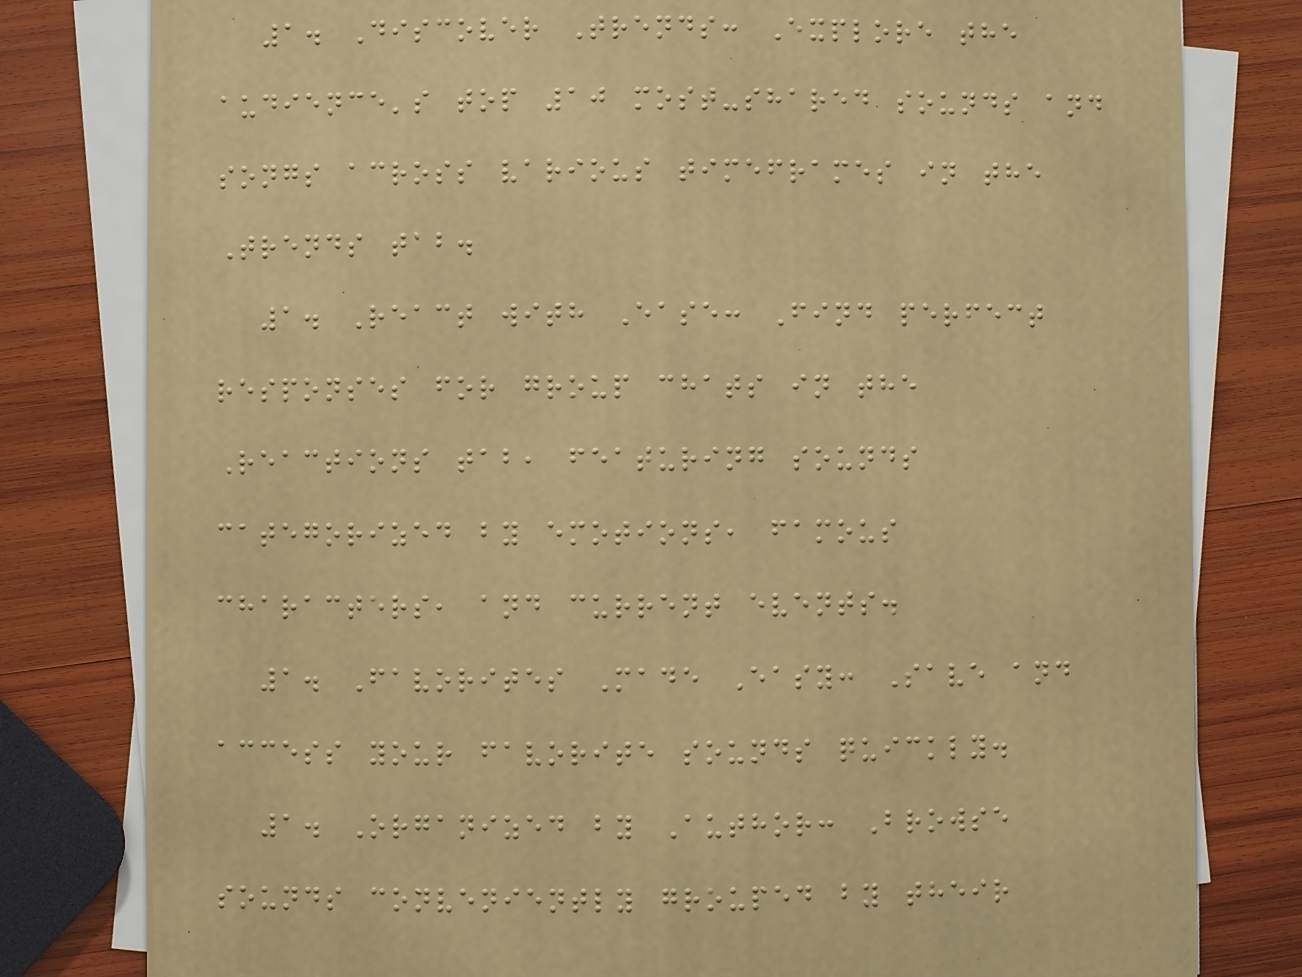1. Discover Trends: Explore the
audience's top 10 most-shared sounds and
songs across various timeframes in the
Trends tab.
1. React with Ease: Find perfect
responses for group chats in the
Reactions tab, featuring sounds
categorized by emotions, famous
characters, and current events.
1. Favorites Made Easy: Save and
access your favorite sounds quickly.
1. Organized by Author: Browse
sounds conveniently grouped by their
